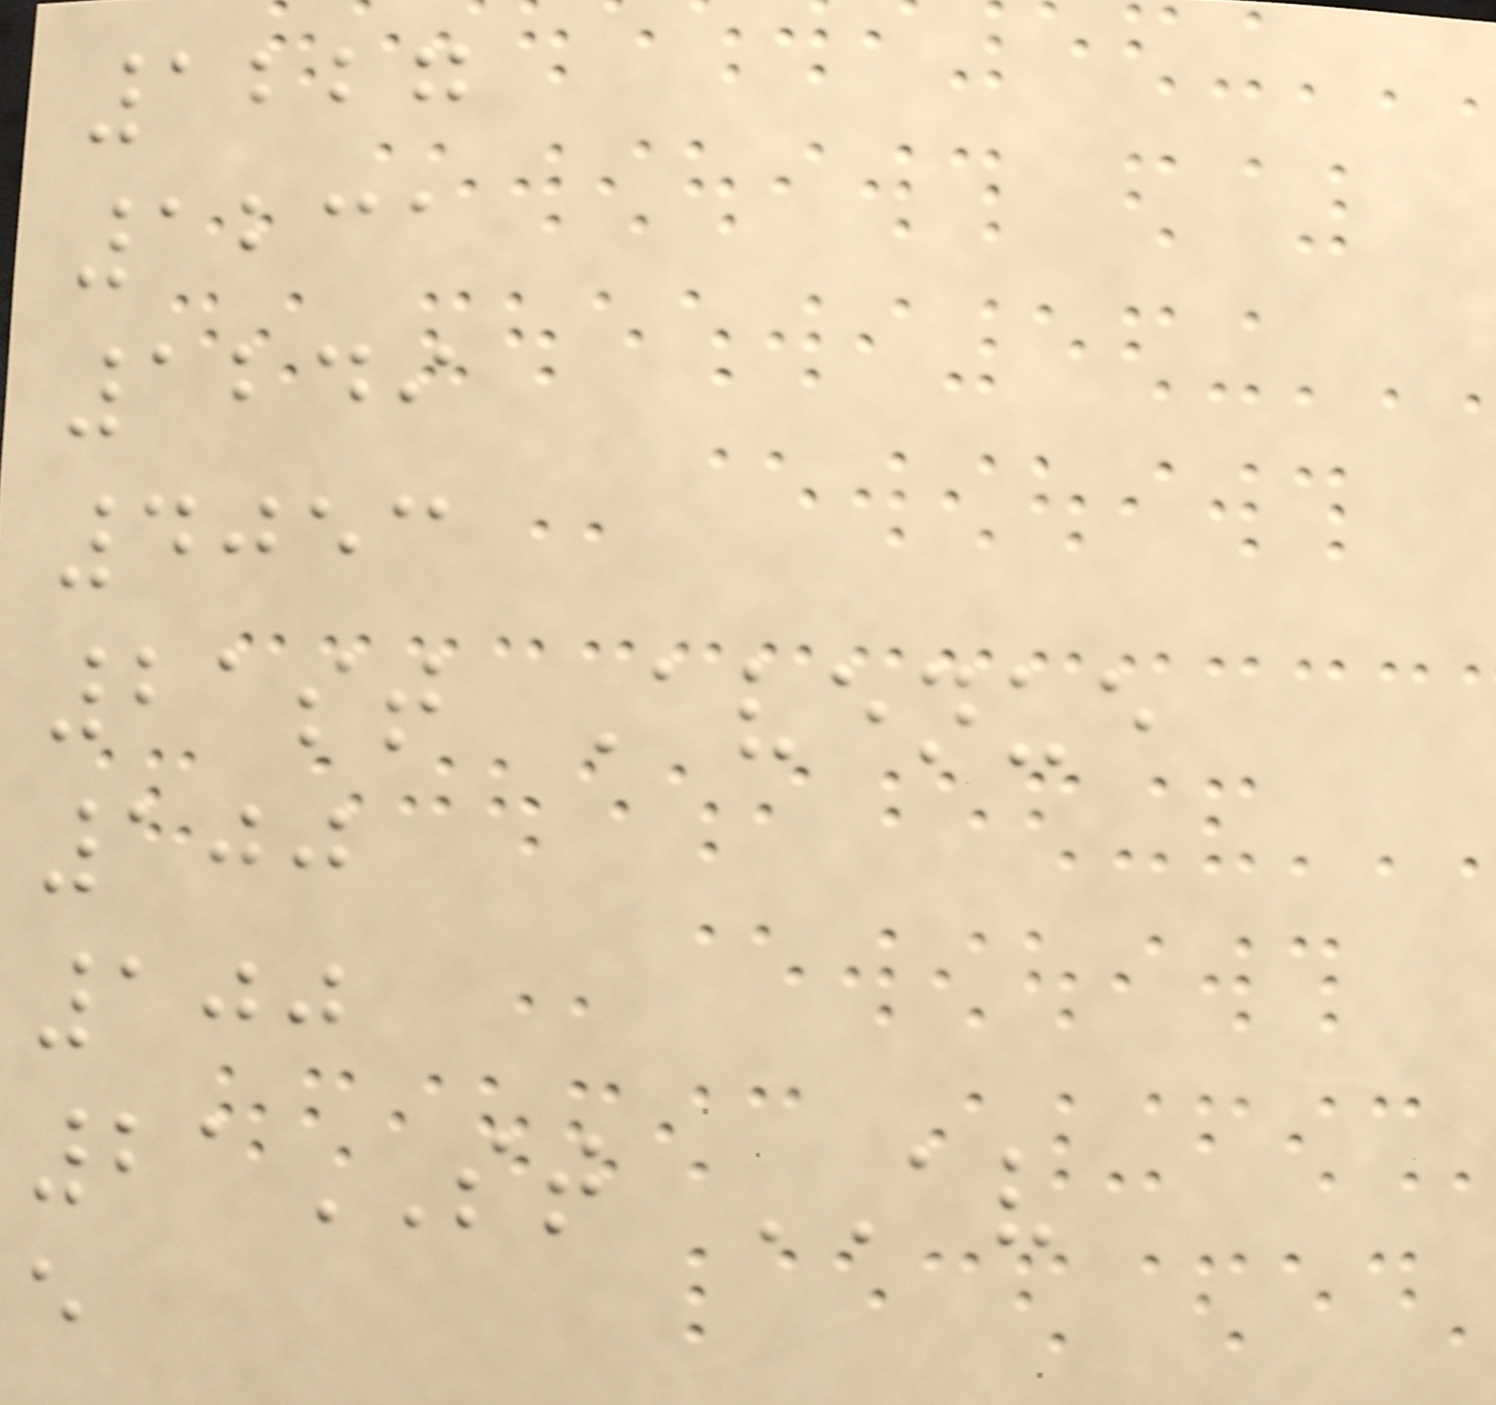1227
1231
1249
4053
21st Avenue
100
100
21ST AV
e
